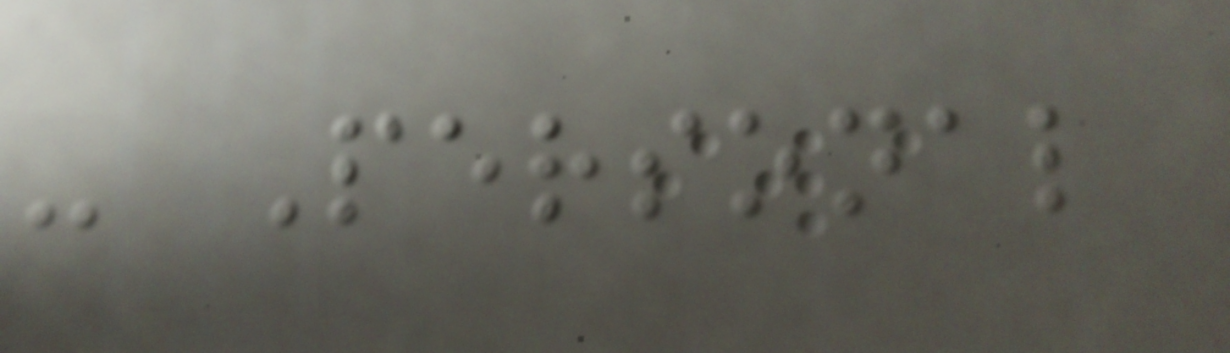- Personal
